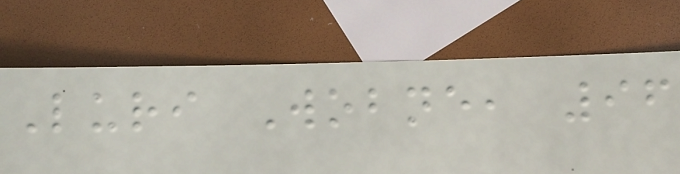Luri Wobne, 96
